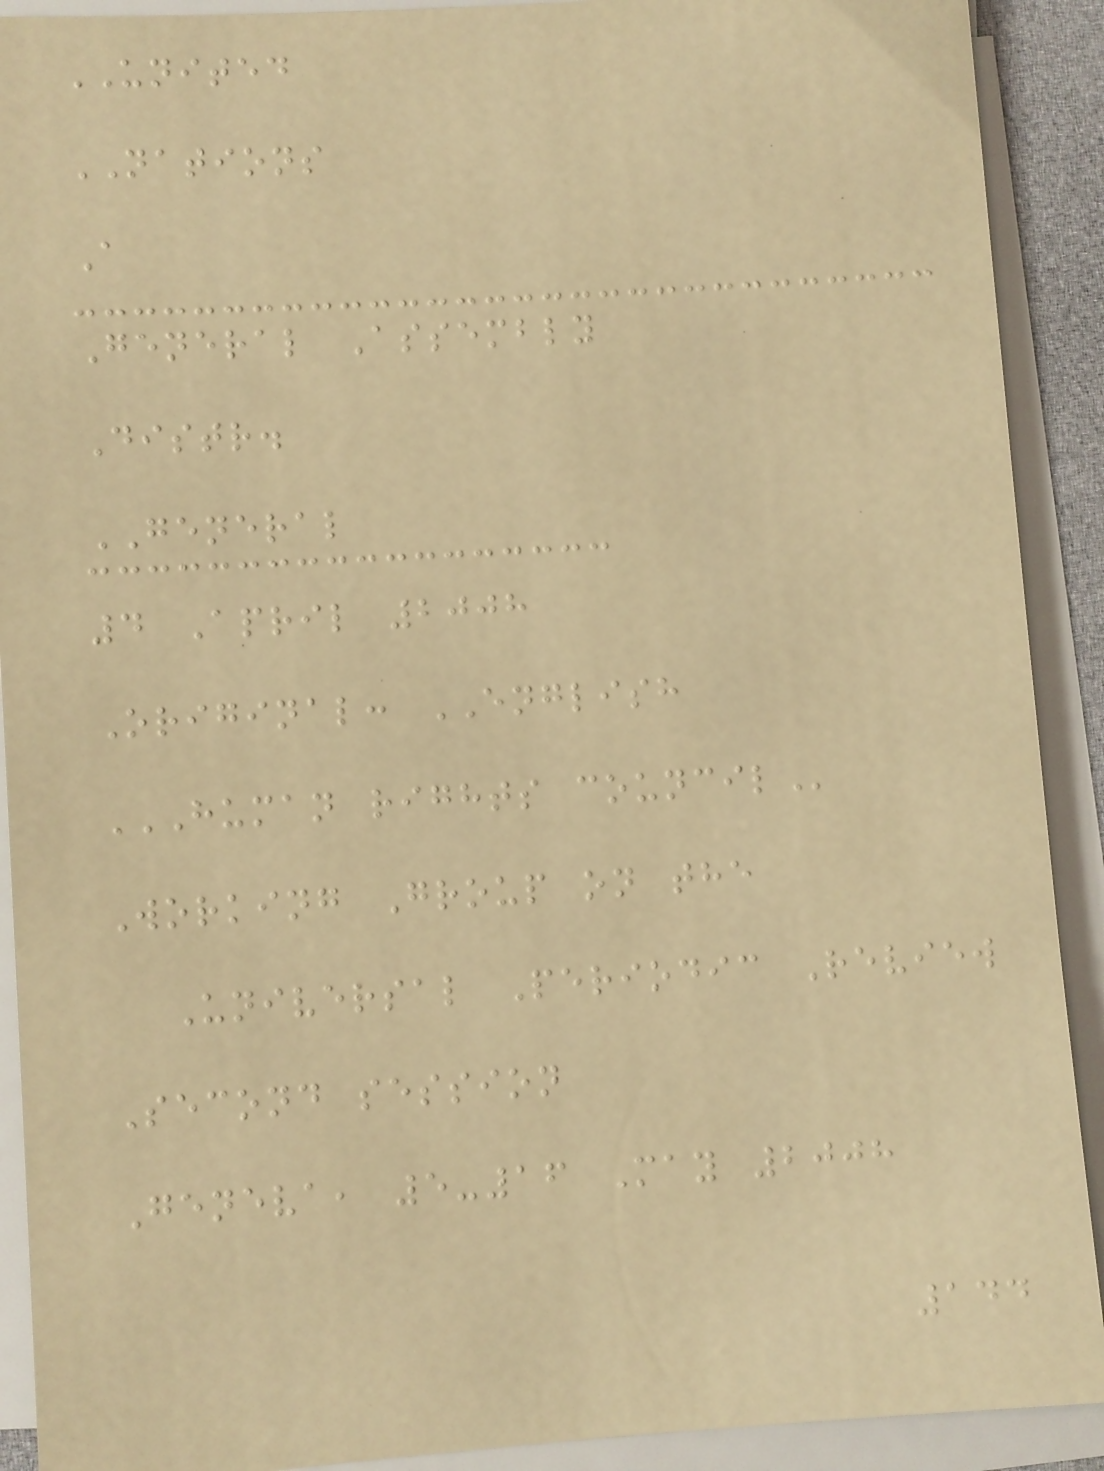UNITED
NATIONS
A
General Assembly
Distr.
GENERAL
4 April 2008
Original: ENGLISH
HUMAN RIGHTS COUNCIL
Working Group on the
Universal Periodic Review
Second session
Geneva, 5-16 May 2008
144
